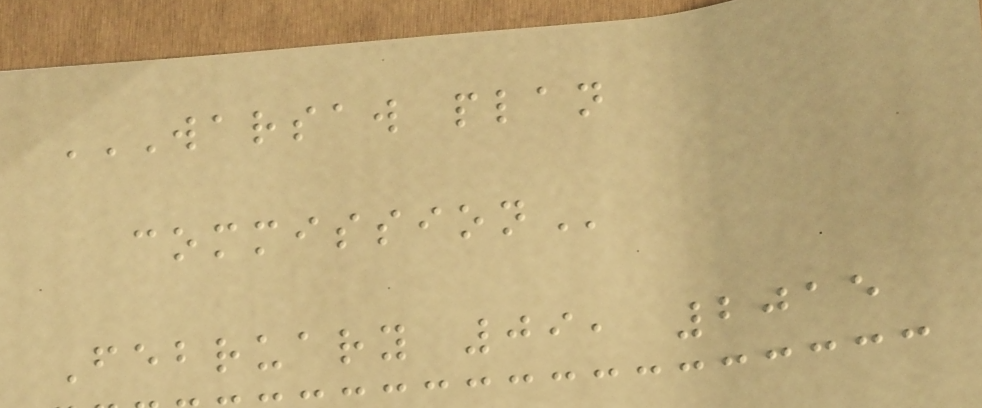WARSAW PLAN
COMMISSION
February 09, 2015
